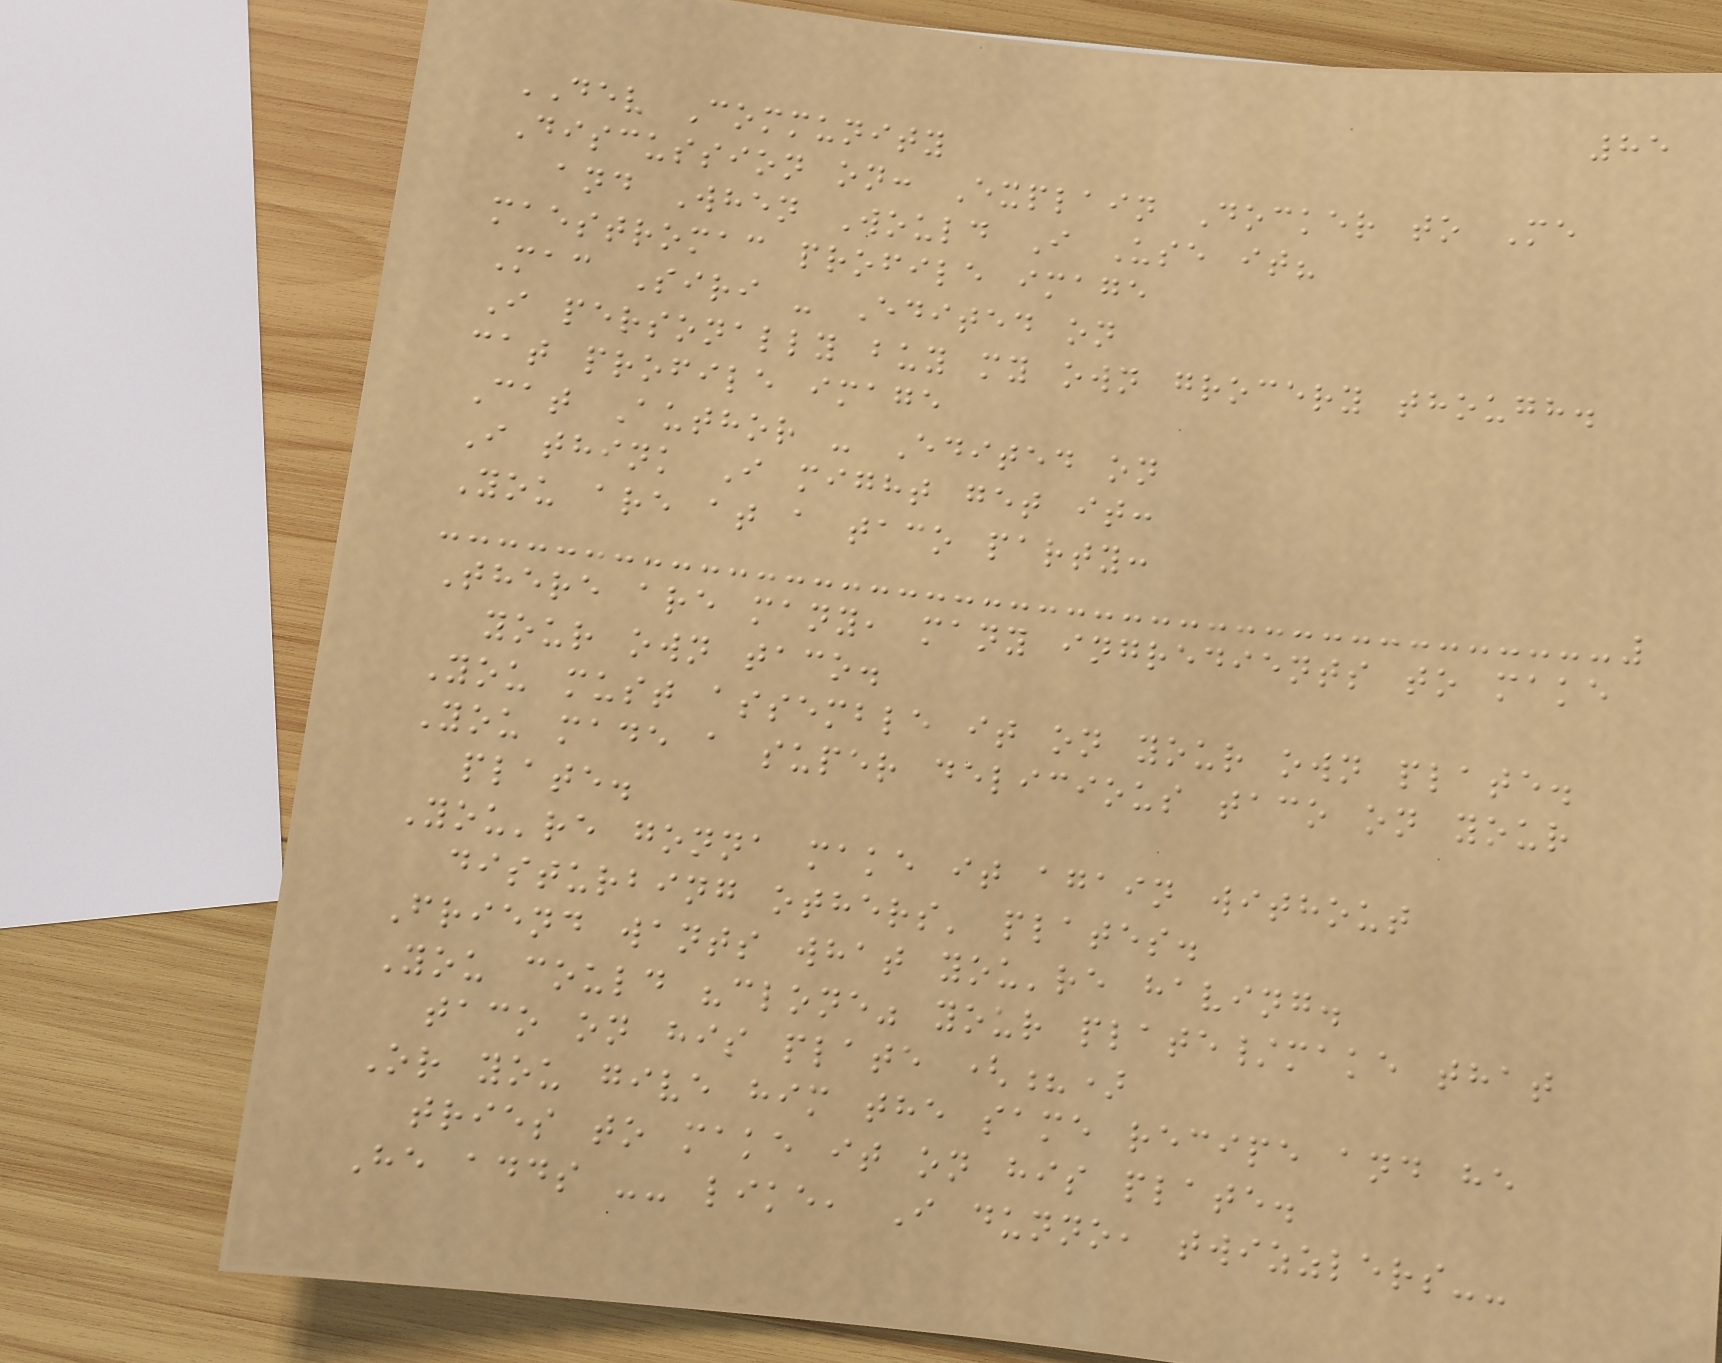85
DEV Community
Discussion on: Explain Docker to Me
and When Would I Use it?
maestromac profile image
Mac Siri - Edited on
I personally buy my own grocery though.
cat profile image
Cat Author - Edited on
I think I might get it:
You are at a taco party:
There are many, many ingredients to make
your own taco.
You must assemble it on your own plate.
You made a super delicious taco on your
plate.
You're gonna make it again without
disturbing others' plates.
Friend wants what you're having.
You could "clone" your plate/make that
taco on his plate (?)
Or you give him the same recipe and he
tries to make it on his plate.
He adds -- like, I dunno, twizzlers--
